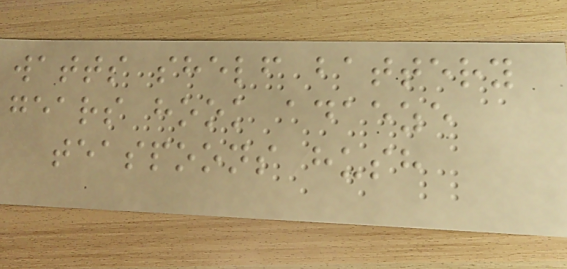watts shelf battery
gears hook adaeze
teaspoons hush
